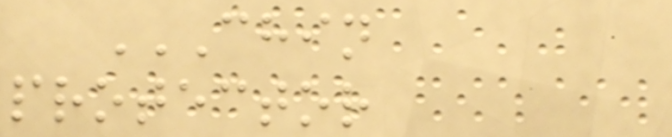CHIN
PROTECTOR
